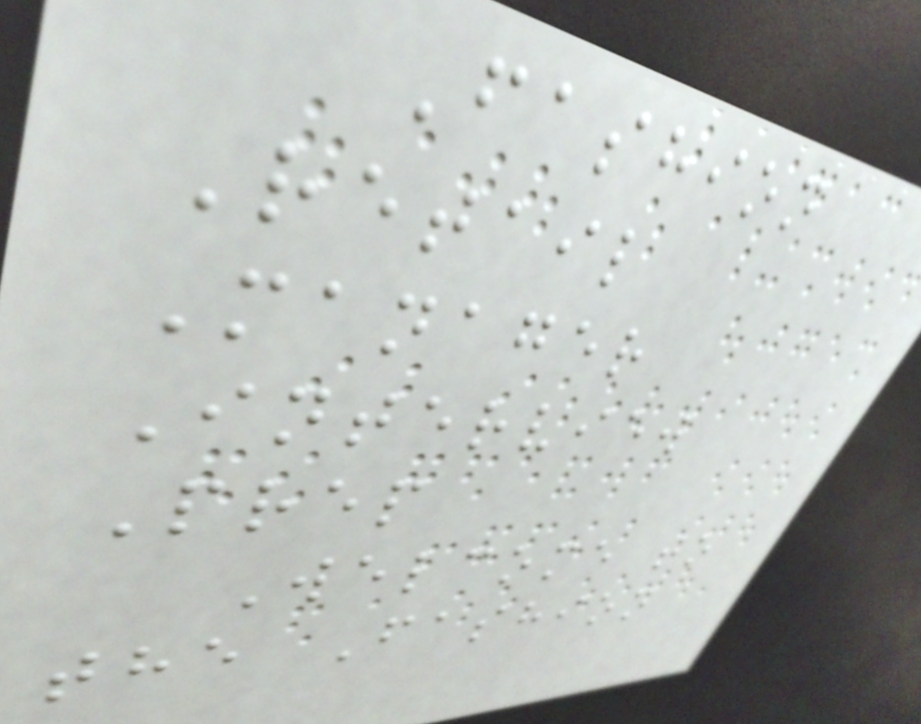Fashion
Retail
Manager
Interview
Prep
Welcome to
the Fashion
